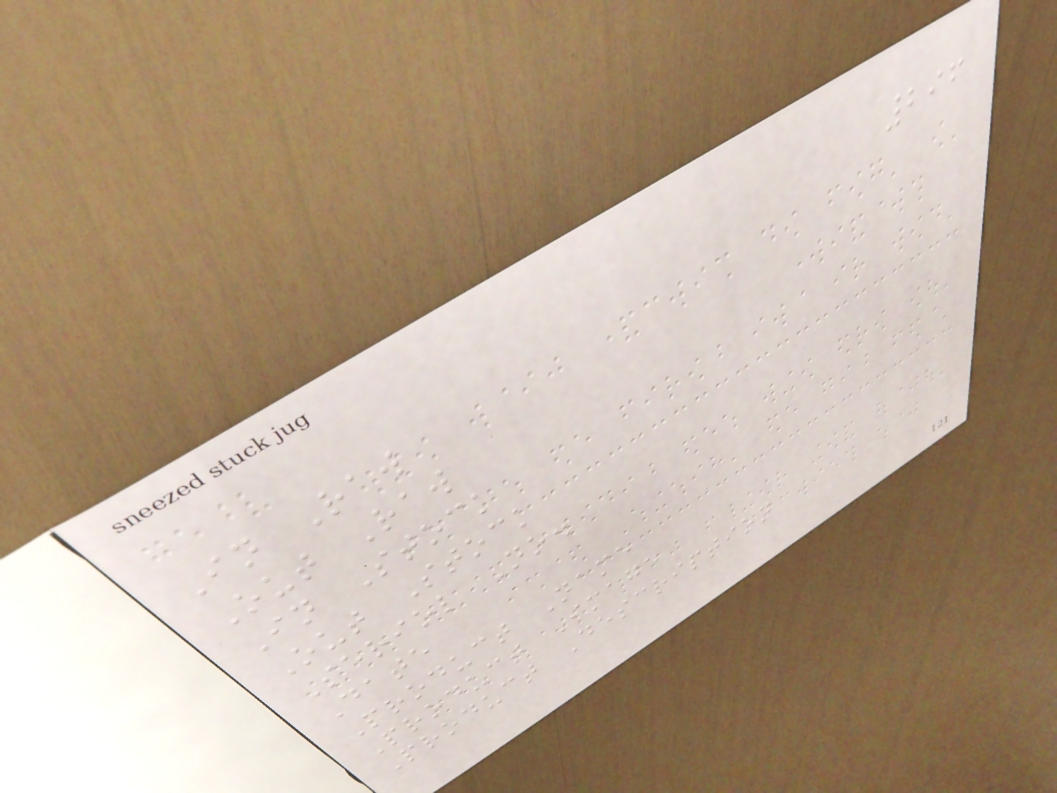296
In Raw
Out Raw
In Stock
Out Stock
Seriol No.
Date
Product Name
Product Image
Product Description
